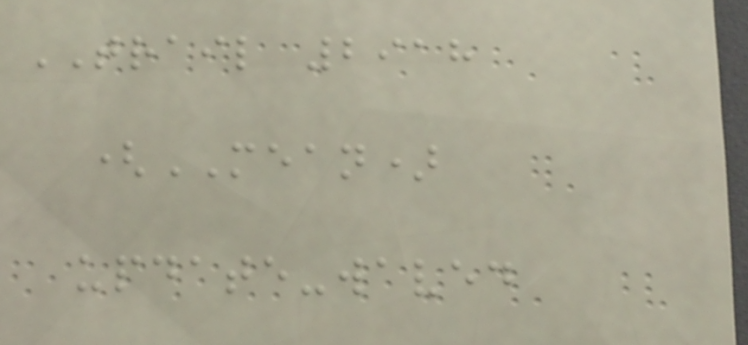TRAIL 2918
(MEAN)
update-waved
